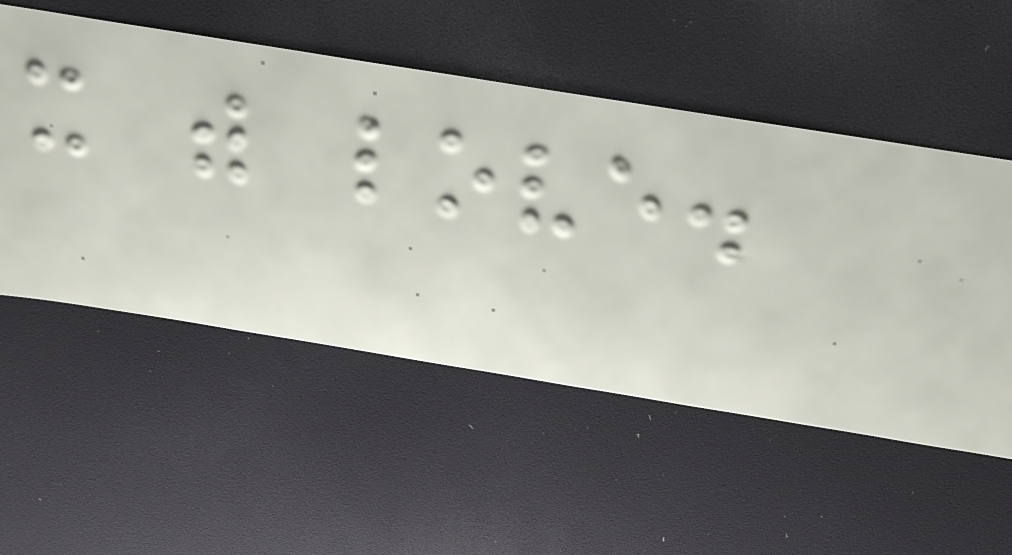it with love.
